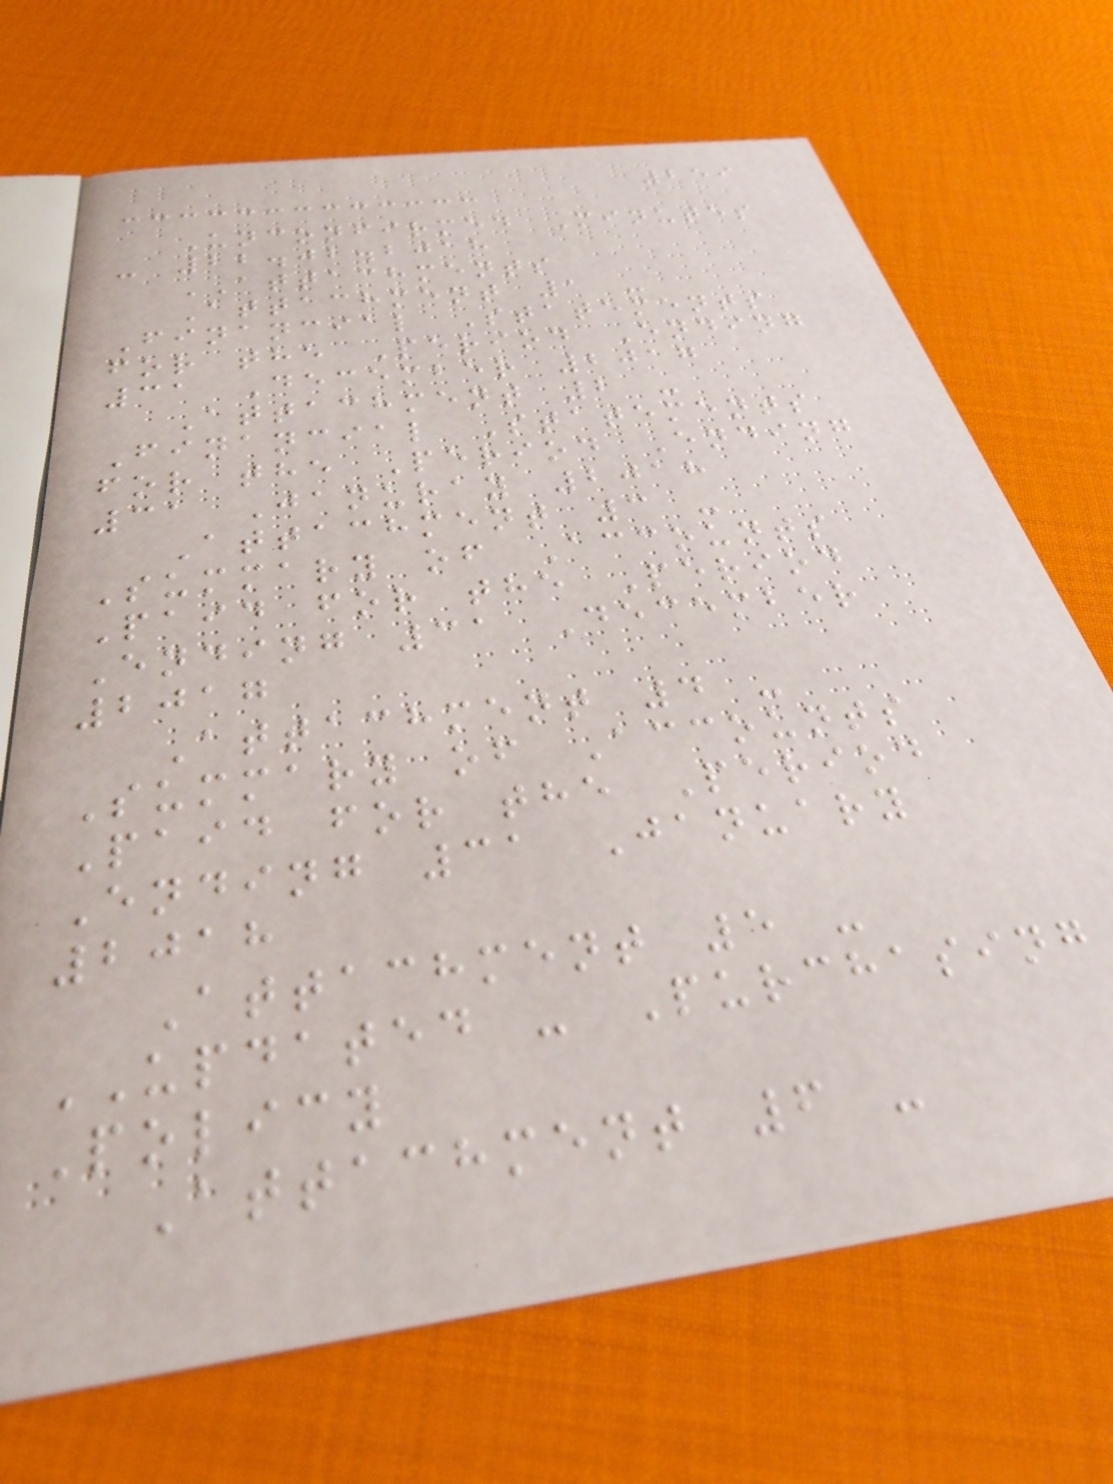259
Unconfirmed Minutes
- 22.02.2018
ATTACHMENTS
Attachment 1 -
Financial Statements
for the Period Ending
31 December 2017
Attachment 2 -
Financial Statements
for the Period Ending
31 Januray 2018
Attachment 3 -
Summary of Accounts
Paid for the Period
Ending 31 December
2017
Attachment 4 -
Summary of Accounts
Paid for the Period
Ending 31 January
2018
Attachment 5 -
UPDATED - Purchasing
Policy
Attachment 6 -
